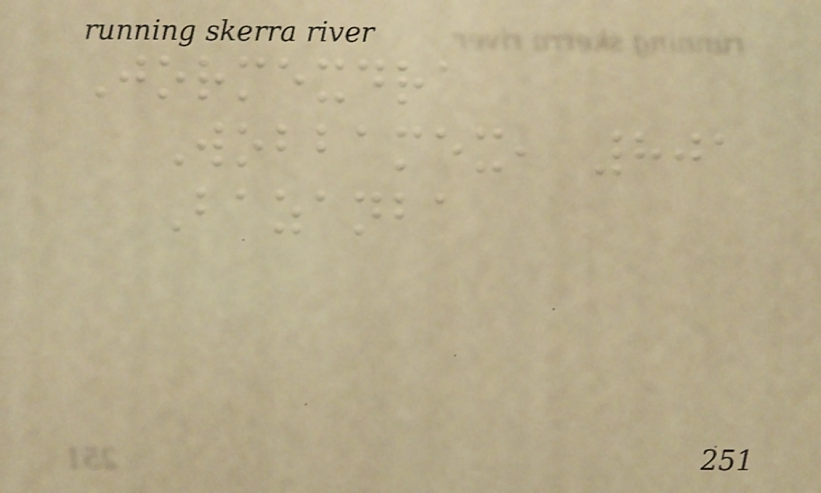Jormexdra
Wobbamex, 801
Bazanba
